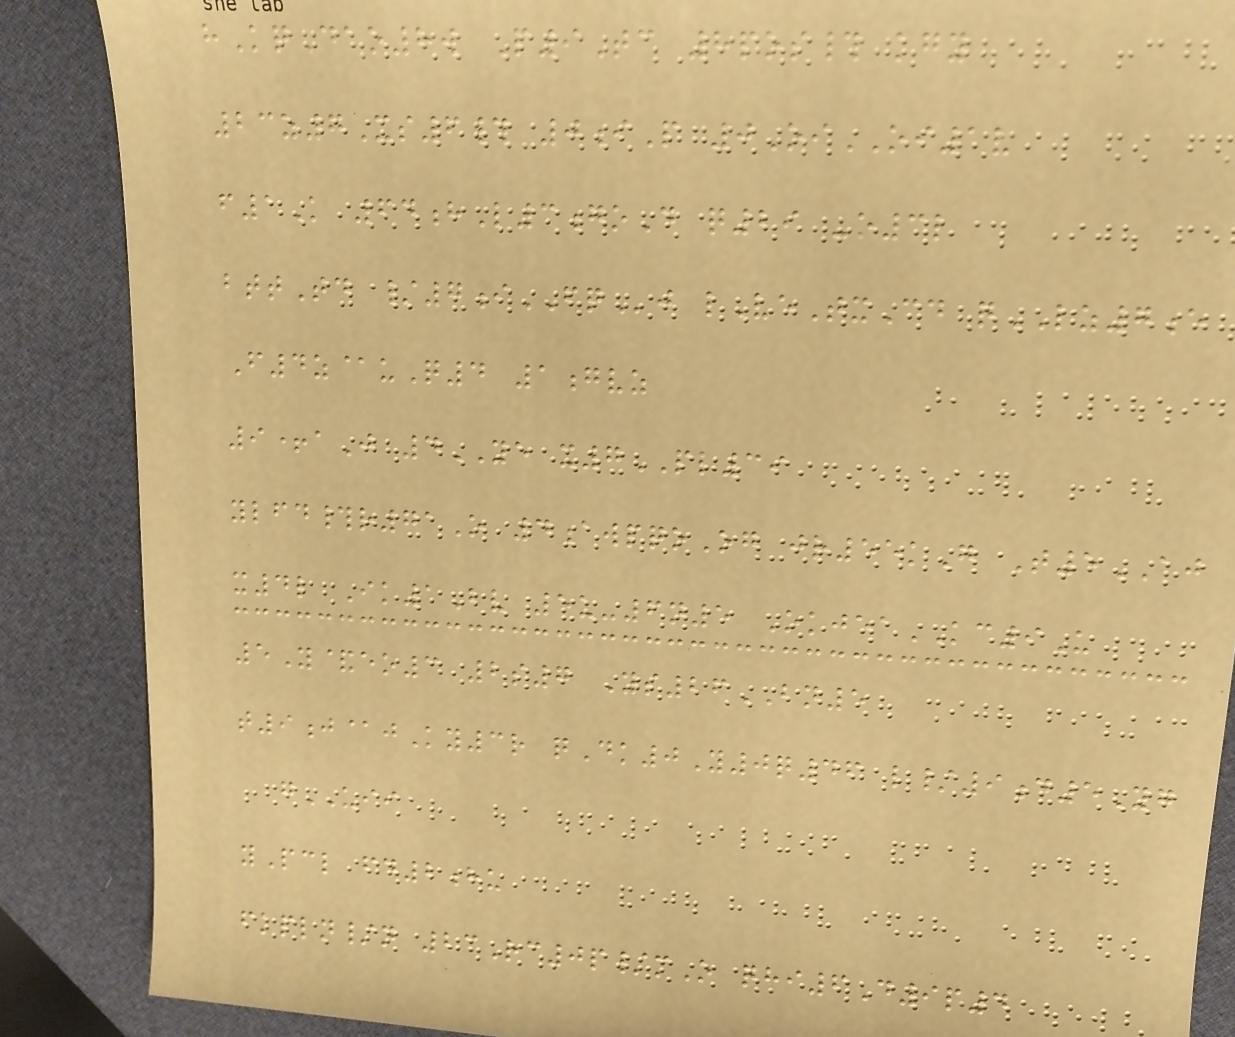hKqDao8w P9Tc 8pos# kgy
23z7Xs6# 0iP 0OiOI1v
f1K 64hL3goD q29 -o3l
bttTd /7iFQj lVeTxCd qLZ7e
F4z@uQ4 1gvz
9+aJ 4YE x7PL39
ylfd#r71O 4awpqoOg jr55kG T5AJ
x4l Ik1Bv 5u-6n5 OkjeaKC9U
5Y&eo3 2s7 Ys26BN5
t9j@jKy3r qDk0Y0q46 l/9d5Yg
gUII
yPcl fd2hu
fkpln/n 23Rc0p/mO qhi6D9p4
